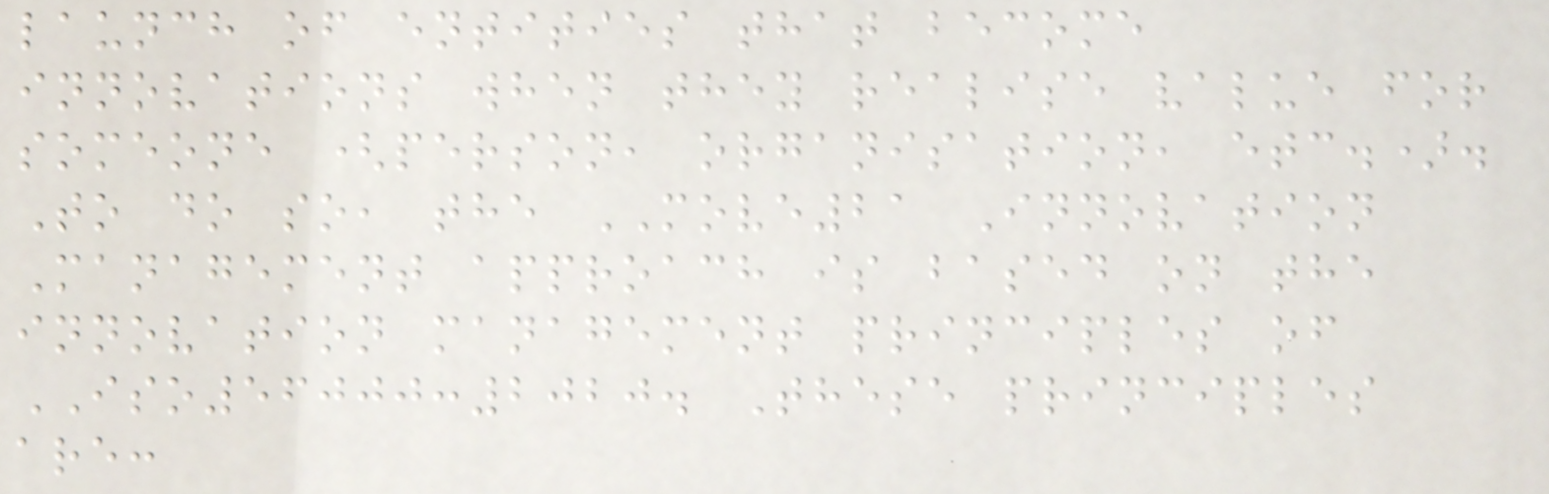launch of entities that become
innovations when they realise value for
someone (person, organisation, etc.).
To do so, the MOVE21 Innovation
Management approach is based on the
innovation management principles of
ISO56000:2020. These principles
are:
